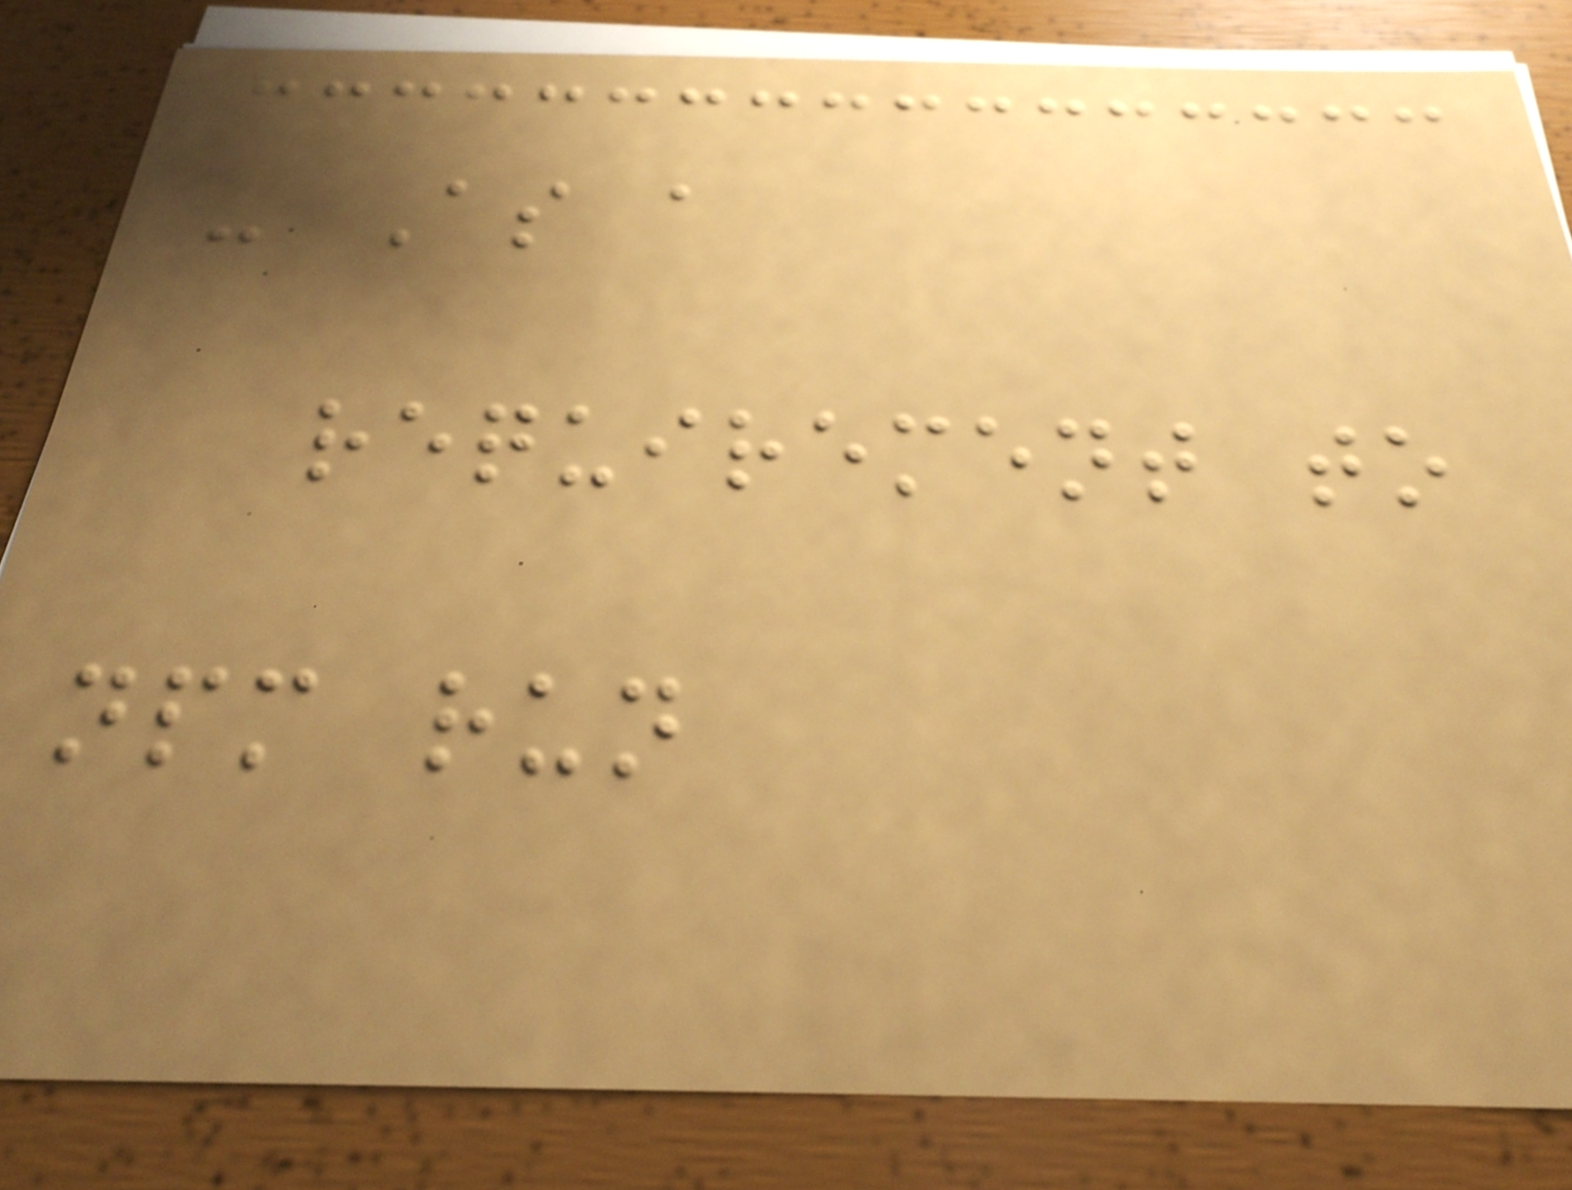- As a
requirement to
npm run
